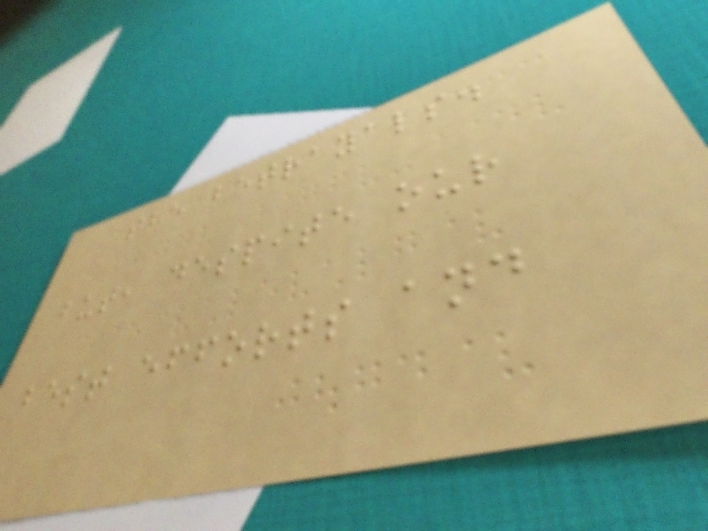the betrayals.
but, despite our
best efforts and
